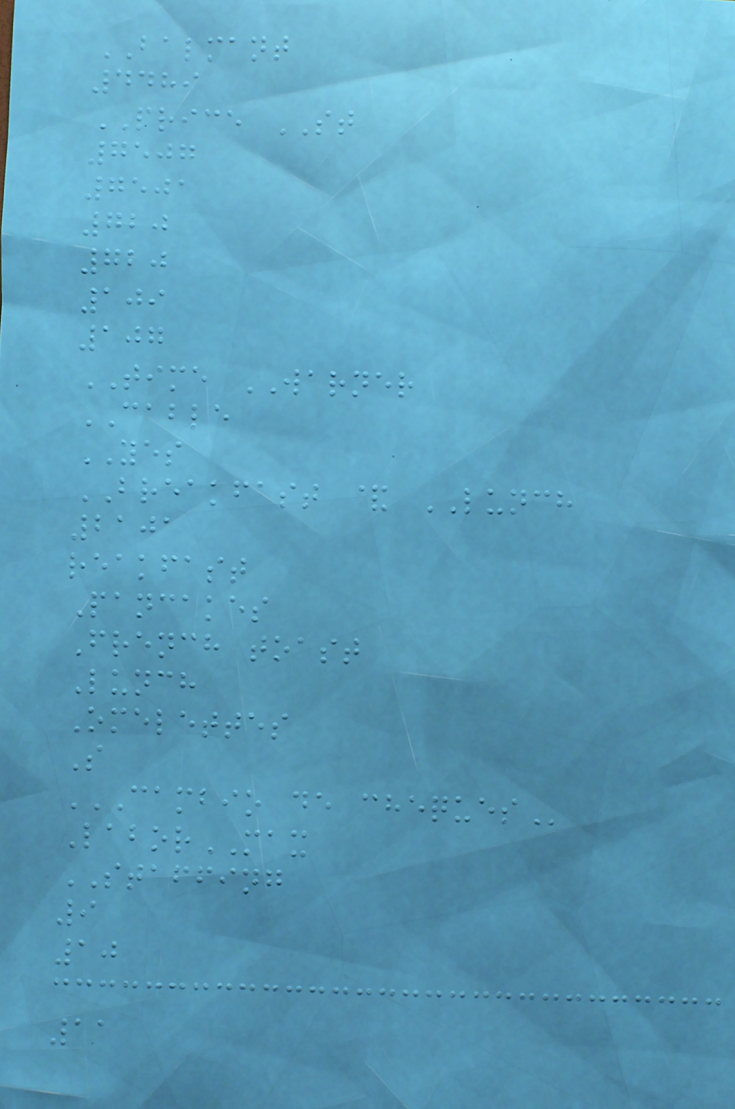BALMANT
4489
PRICE ST
7507
7501
720
720
109
107
TIME WARNER
CABLE
YES
BREAKFAST & LUNCH
2101
reakfast
Pancakes
French toast
Lunch
Omelettes
S
CAMBIO DE CHEQUES
LaborMAX
STAFFING
9
10
11
